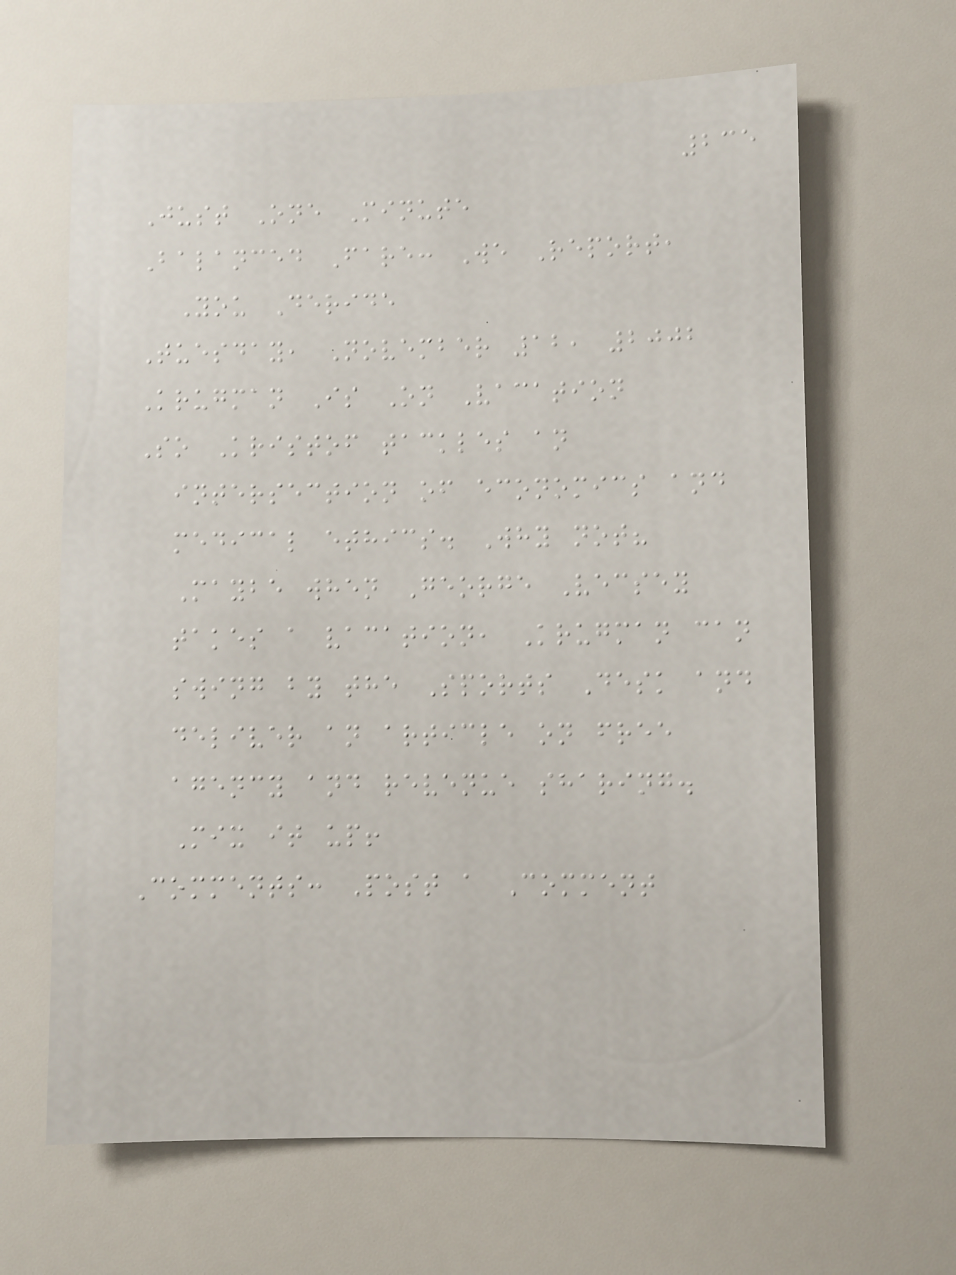235
Just One Minute
Balanced Fare: We Report,
You Deride
Tuesday, November 12, 2002
Krugman Is On Vacation
So Kristof tackles an
intersection of economics and
medical ethics. Why not?
Maybe when George Vecsey
takes a vacation, Krugman can
swing by the Sports Desk and
deliver an article on free
agency and revenue sharing.
Mix it up!
Comments: Post a Comment
